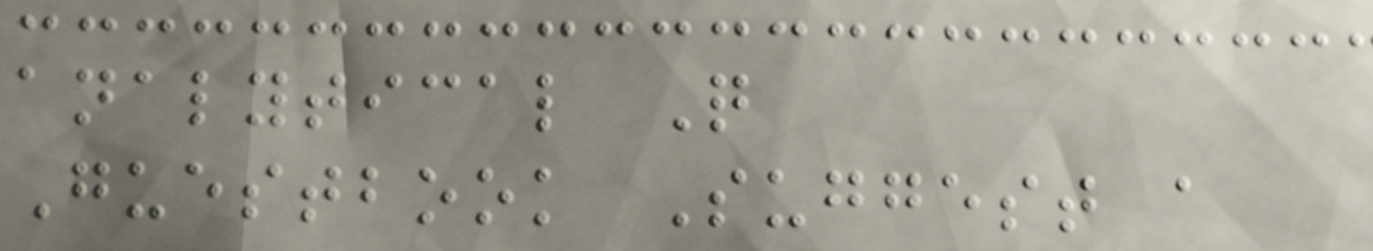analytical Q
Guestbook Suggest a
